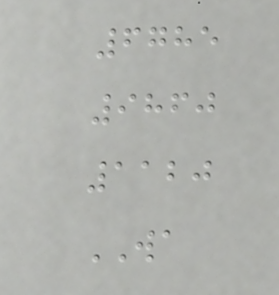6785
9860
1120
WA
